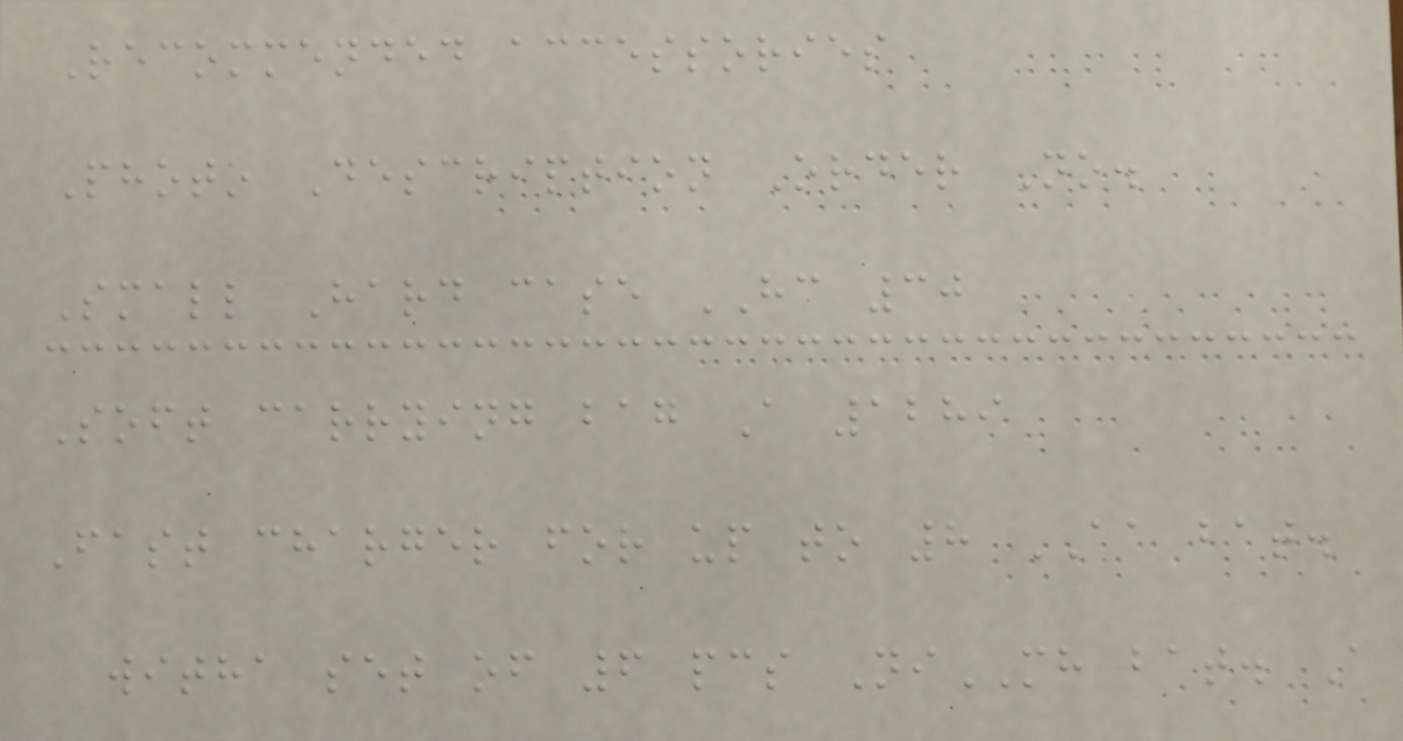Recommended accessories
Photo Description Order No.
Small Hard case HC 30
Soft carrying bag A 1289
Fast charger for up to 8 AA bat.
witha set of 6 pcs NiMH bat. A
